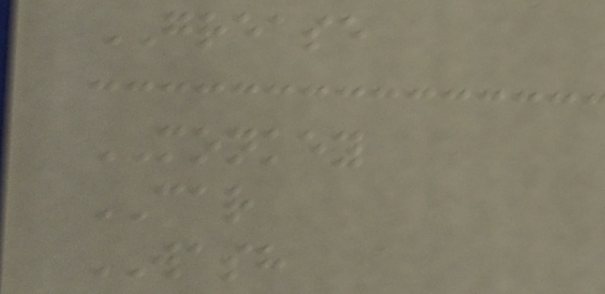GREASE
MONKEY
CAR
WASH
